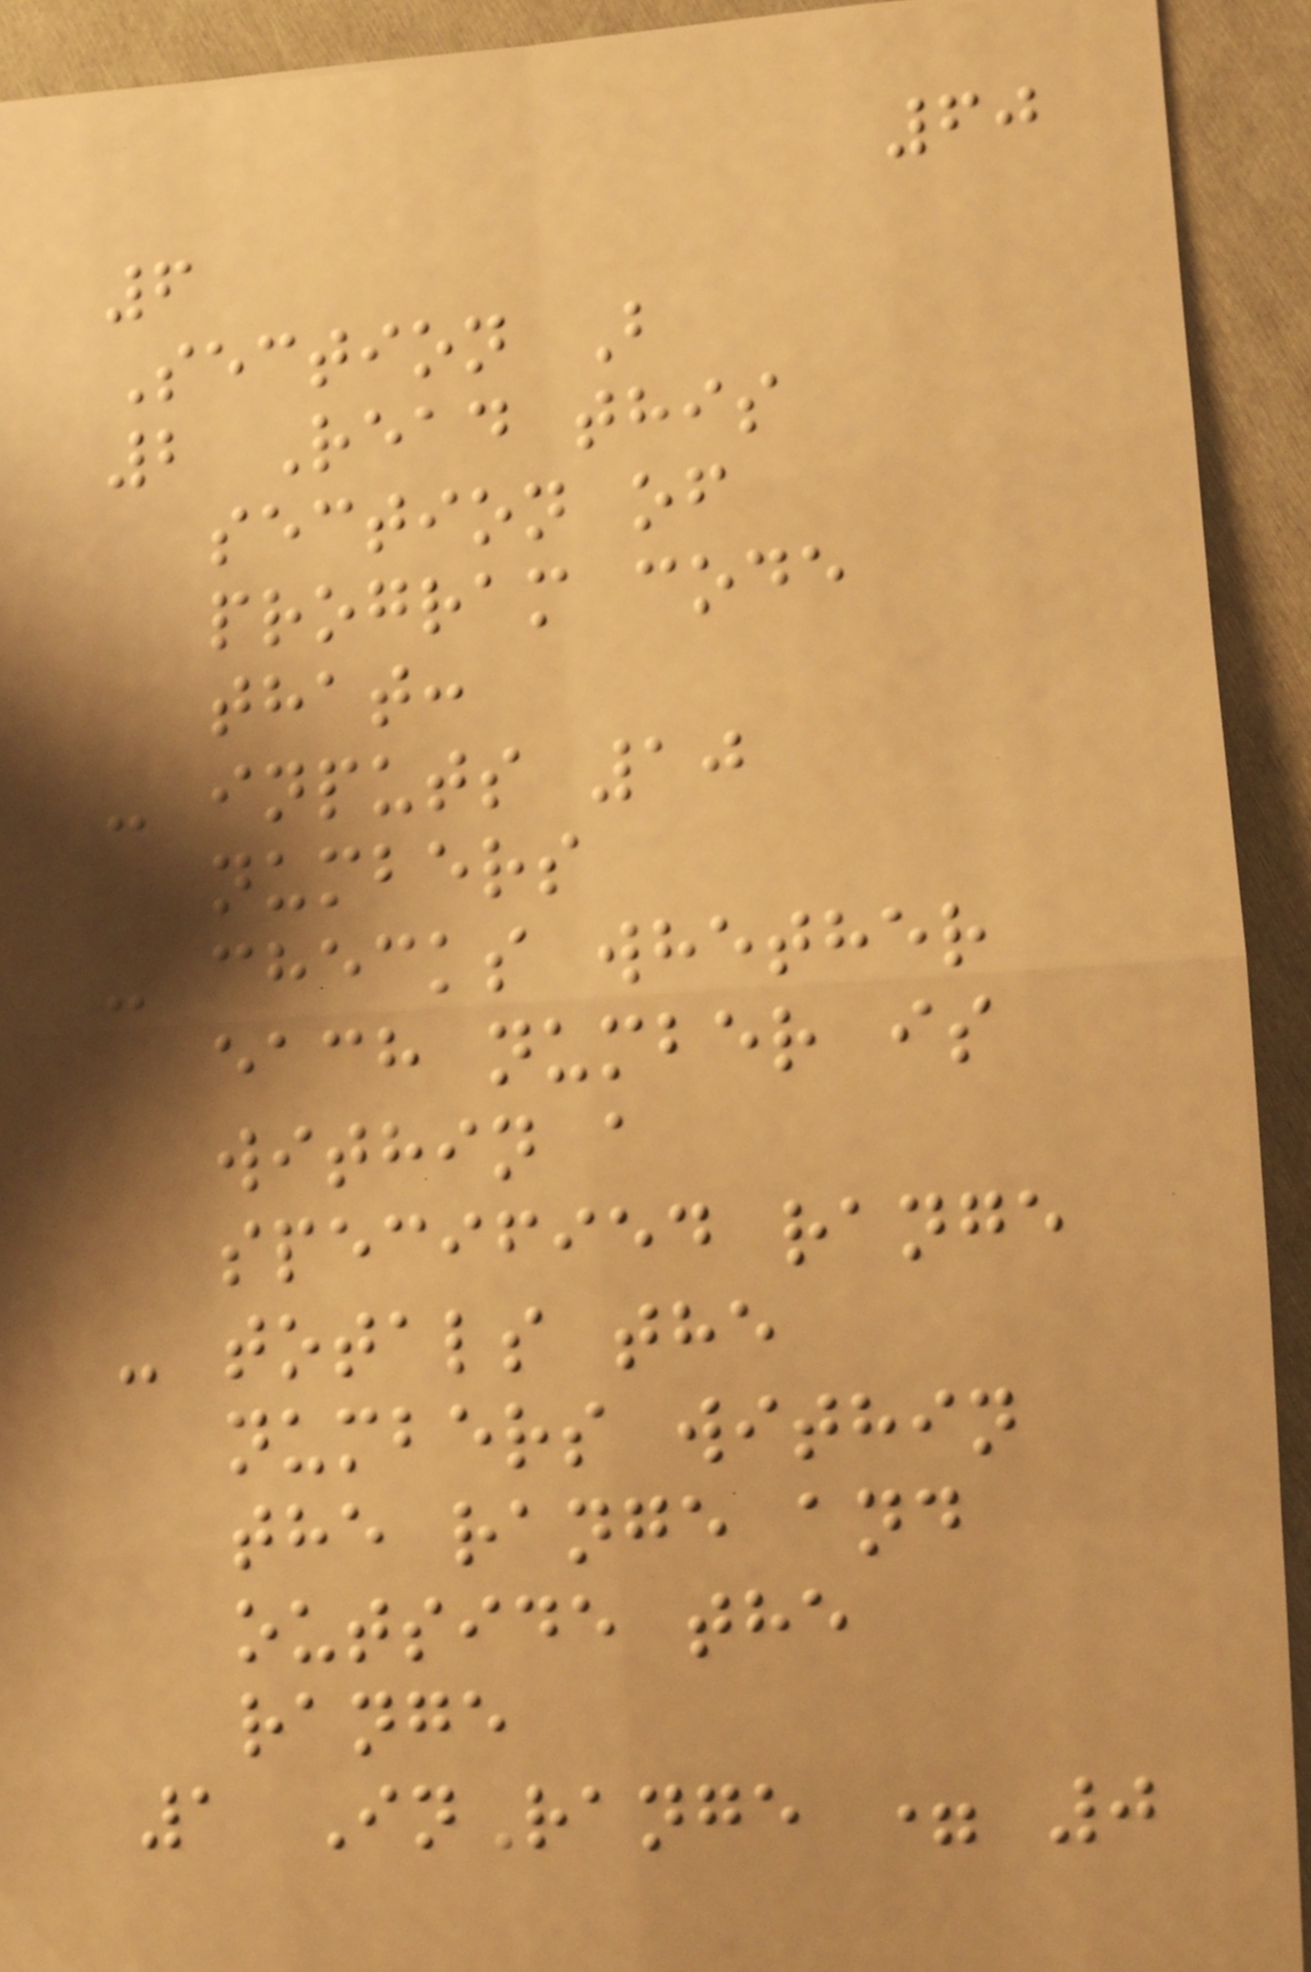60
6
Section B
2 Read this
section of
program code
that:
- inputs 10
numbers
- checks whether
each number is
within a
specified range
- totals the
numbers within
the range and
outside the
range
1 InRange = 0
